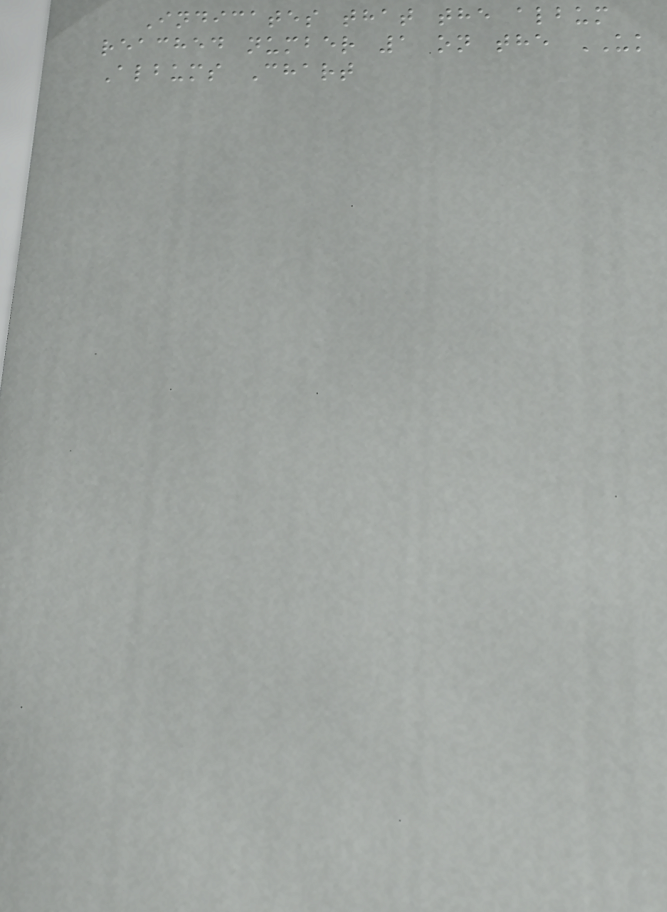Indicates that the album
reached number 1 on the UK
Albums Chart
